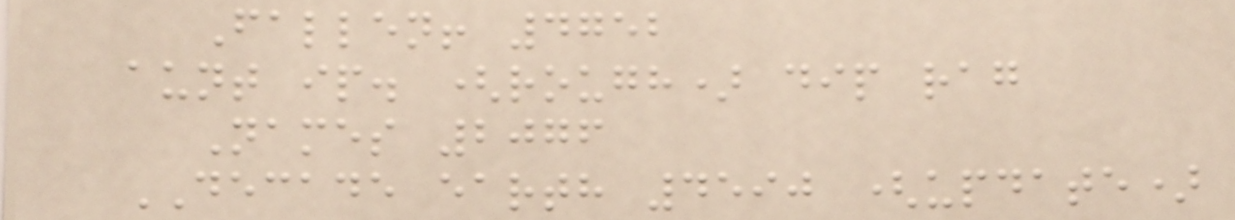Fallen! 4752
aunt ip. (rough) dip rag
Names 2076
DECADE earth 4590 (update)
